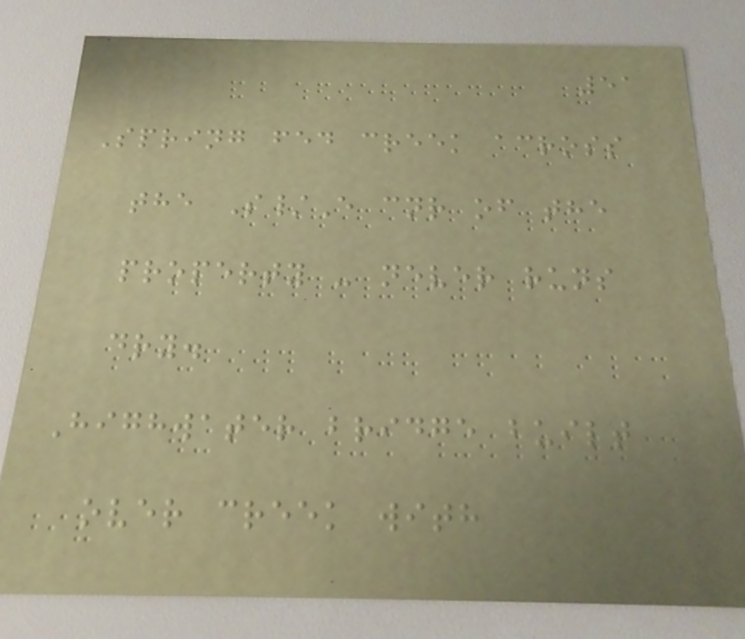51
Spring fed creek across
the S/E cnr of the
property - never runs
dry.
Highwater bridge built
over creek with
